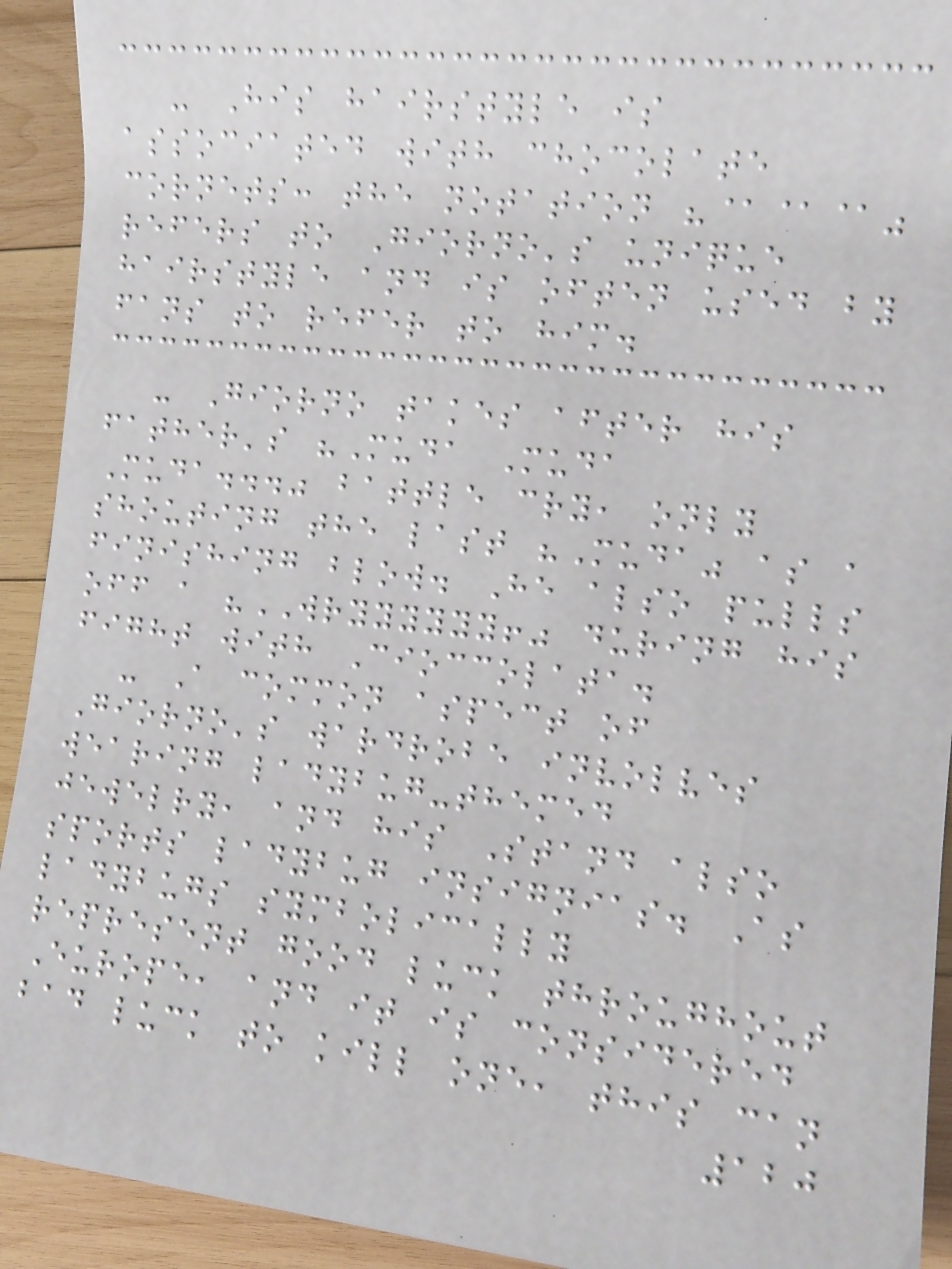- His hairstyle is
associated with chocolate
cornets: the notation "@@@"
refers to Giorno's unique
hairstyle and is often used by
fans to refer to him.
- Giorno takes after his
father's "Muda Muda
Muda..." battle cry, only
shouting the last "Muda" as a
finishing blow. He also pulls
off a "WRYYYYYY!" during his
fight with Cioccolata.
- A common aspect of
Giorno's wardrobe involves
wearing ladybug-themed
jewelry, and his Stand also
sports ladybug insignias. As
ladybugs symbolically
represent good luck throughout
Europe, and it is considered
bad luck to kill one, this can
120
